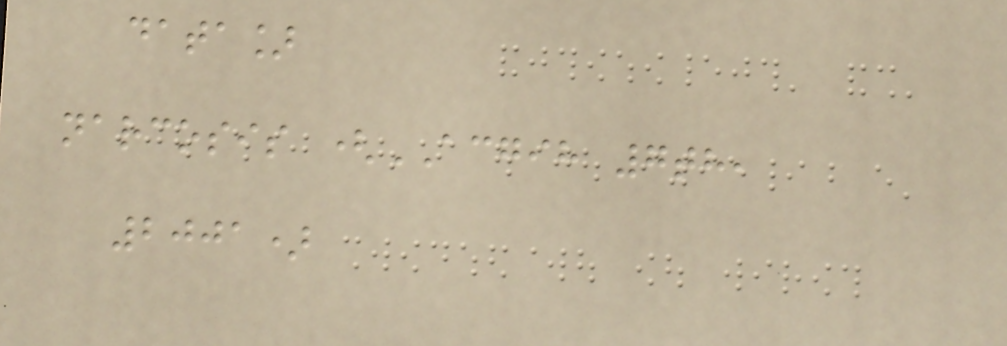data]
narcosis (ACGIH 7th,
2001)
